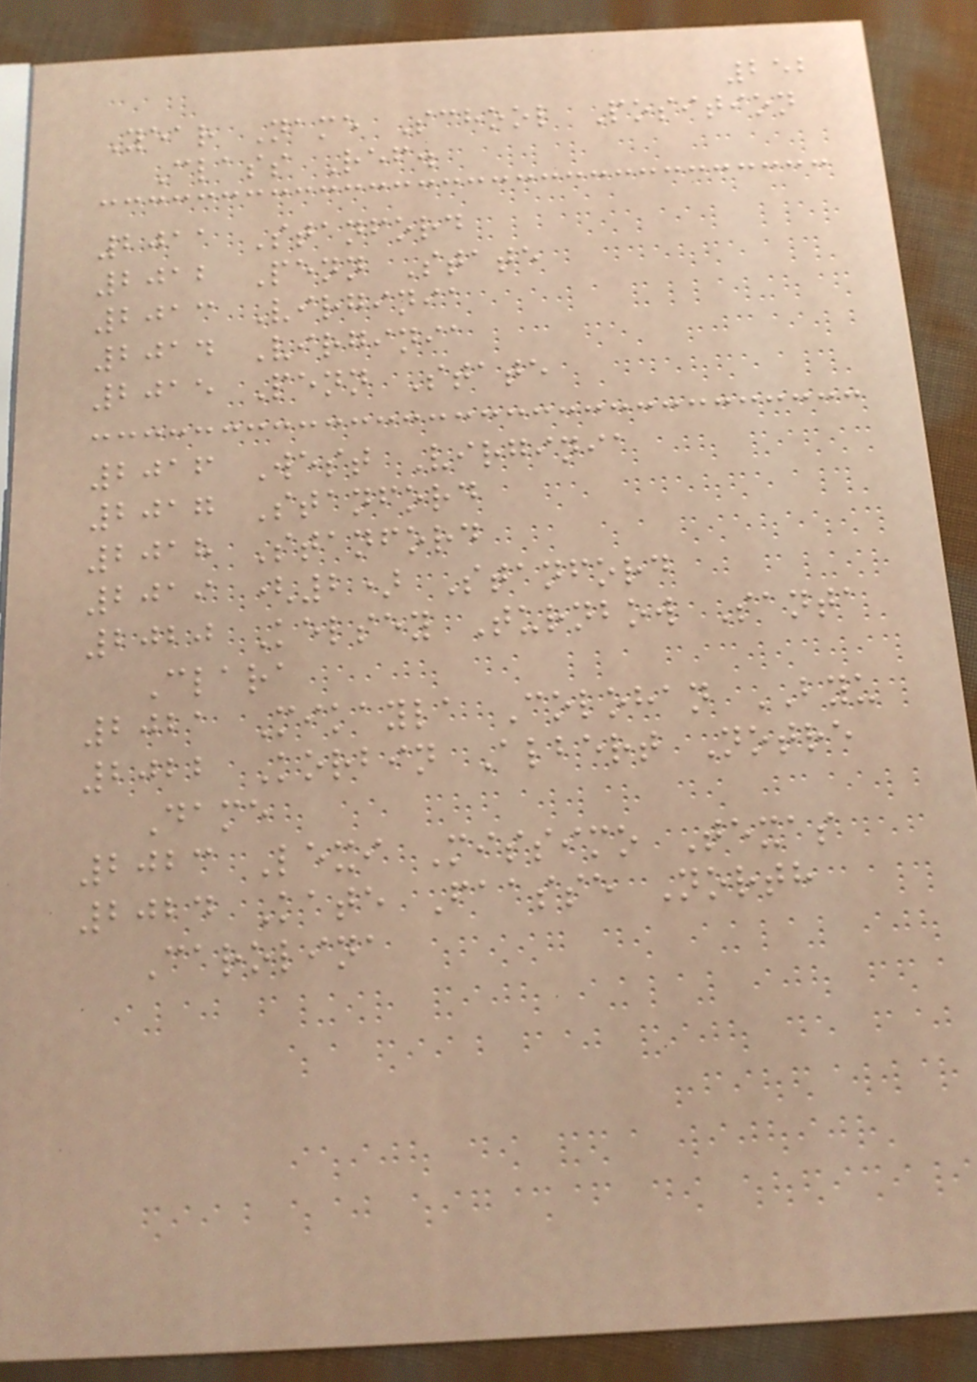252
Year Name School Position
Class Ref.
2011 Stanford
2012 Penn State
2013 Virginia
2014 Virginia
2015 Penn State
2016 West Virginia
2017 Stanford
2018 Stanford
2019 (2) Stanford
2020 Kelsey Turnbow Santa
Clara
2021 Mikayla Colohan BYU
2022 Korbin Albert Notre
Dame
2023 Lexi Missimo Texas
2024 Kate Faasse North
Carolina
